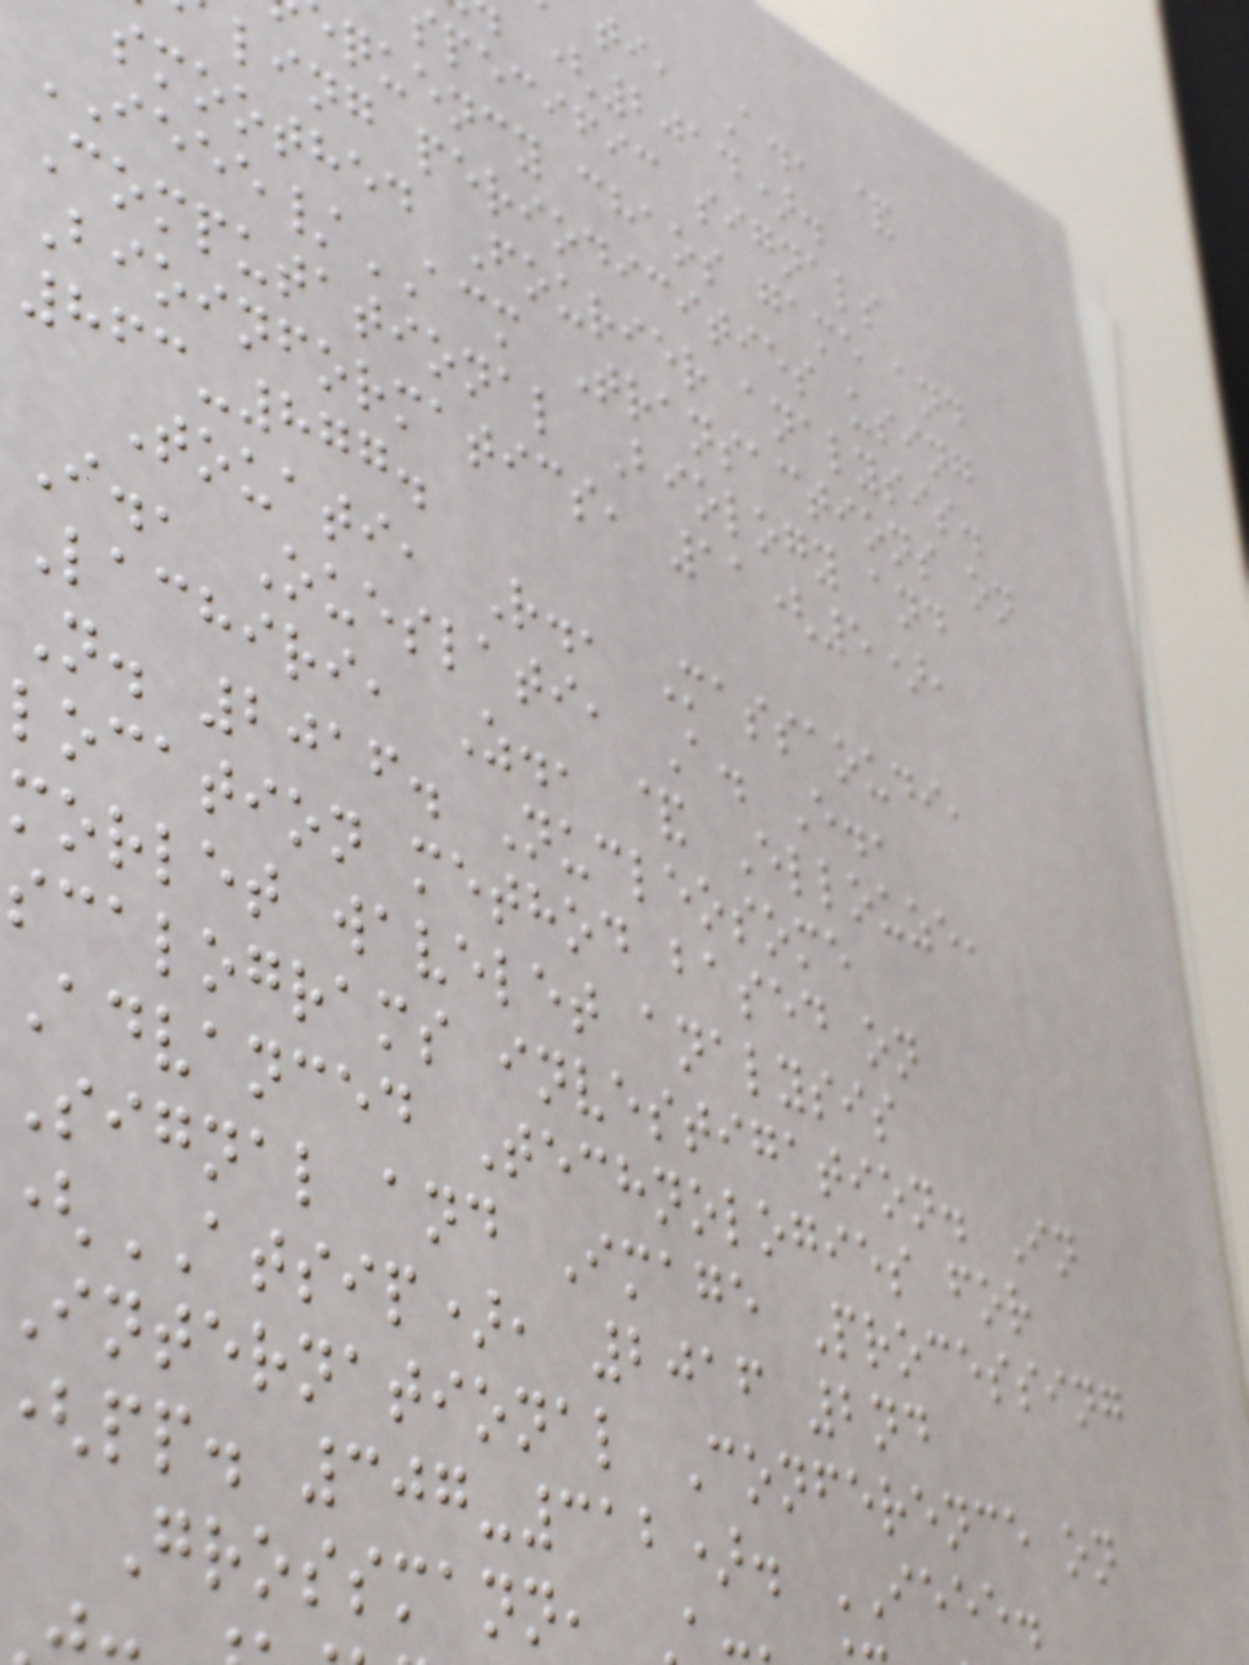ti, A., &
(2014).
specific signals
quency chaos game and
ling periodicities using
smoothed Fourier analysis.
IEEE/ACM Transactions on
Computational Biology and
Bioinformatics, 11(5),
863-877.
Touati, R., Massaoudi,
I., Oueslati, A. E.,
Lachiri, Z., & Ellouze,
N. 2016. Nucleosome
location method based on
morlet wavelet analysis
scalograms investigation. In
Advanced Technologies for
Signal and Image Processing
ATSIP), 2016 2nd
international Conference on
pp. 307-312). IEEE.
Grossmann,
